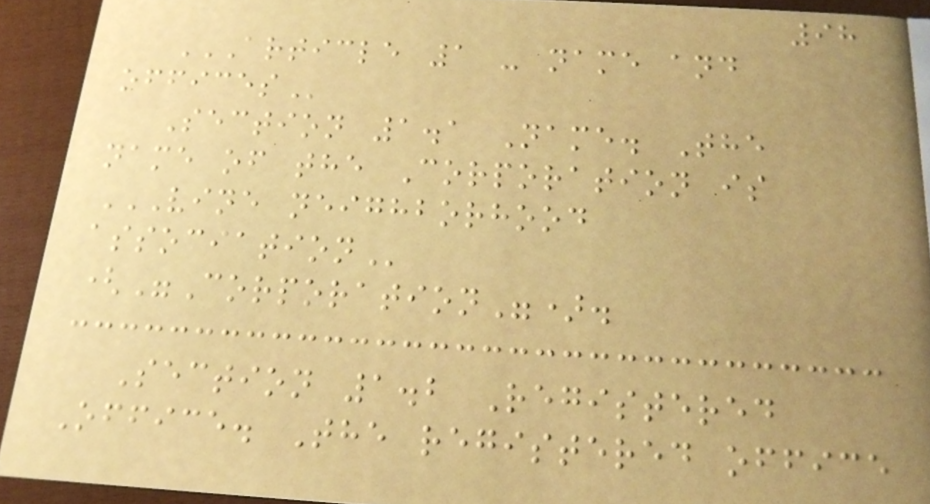98
ARTICLE 1 - NAME AND
OFFICES
Section 1.1 Name. The
name of the Corporation is
VINE NEIGHBORHOOD
ASSOCIATION
("Corporation").
Section 1.2 Registered
Office. The registered office
